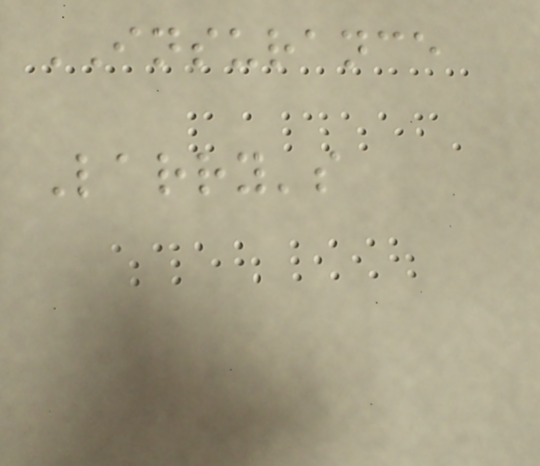INSURANCE
Larry's
